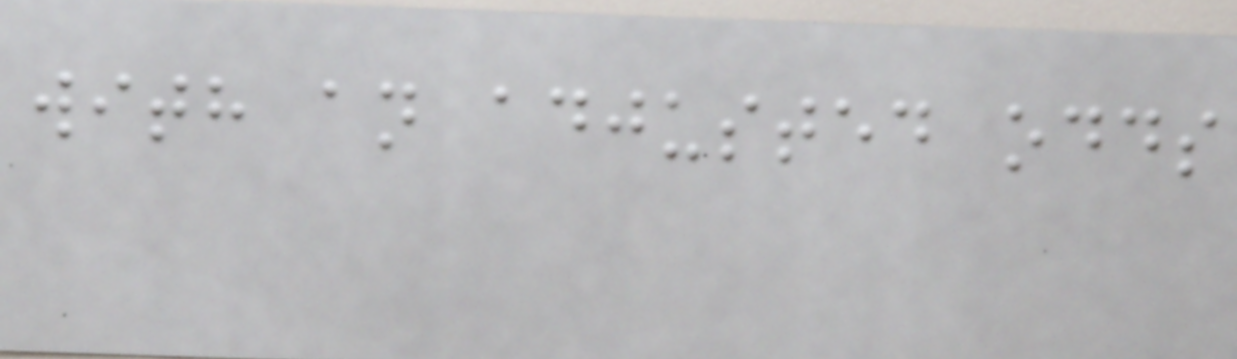with an adjusted odds
